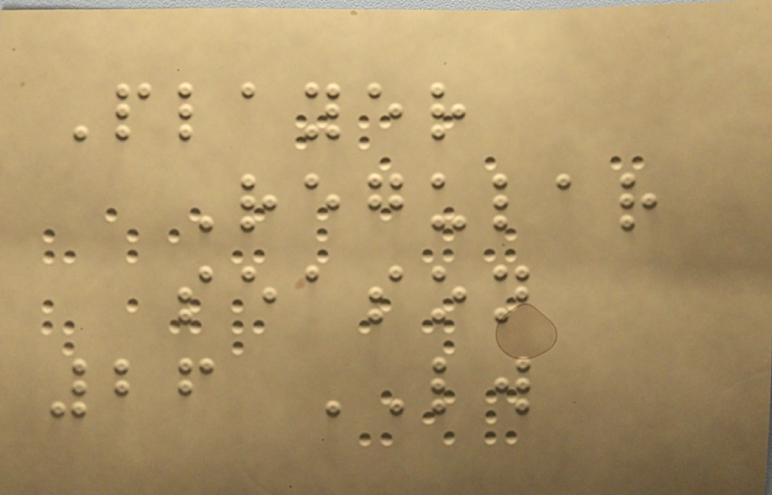Player
Regular
season
26 LW
